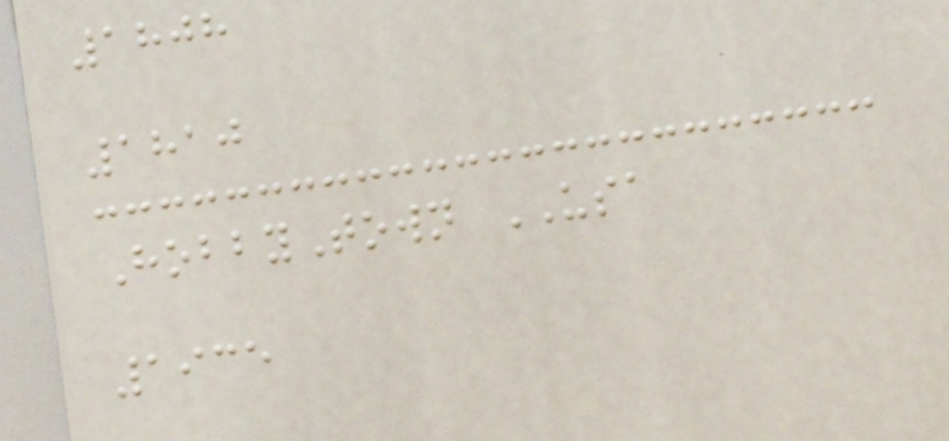1808
1810
HobbyTown USA
1935
